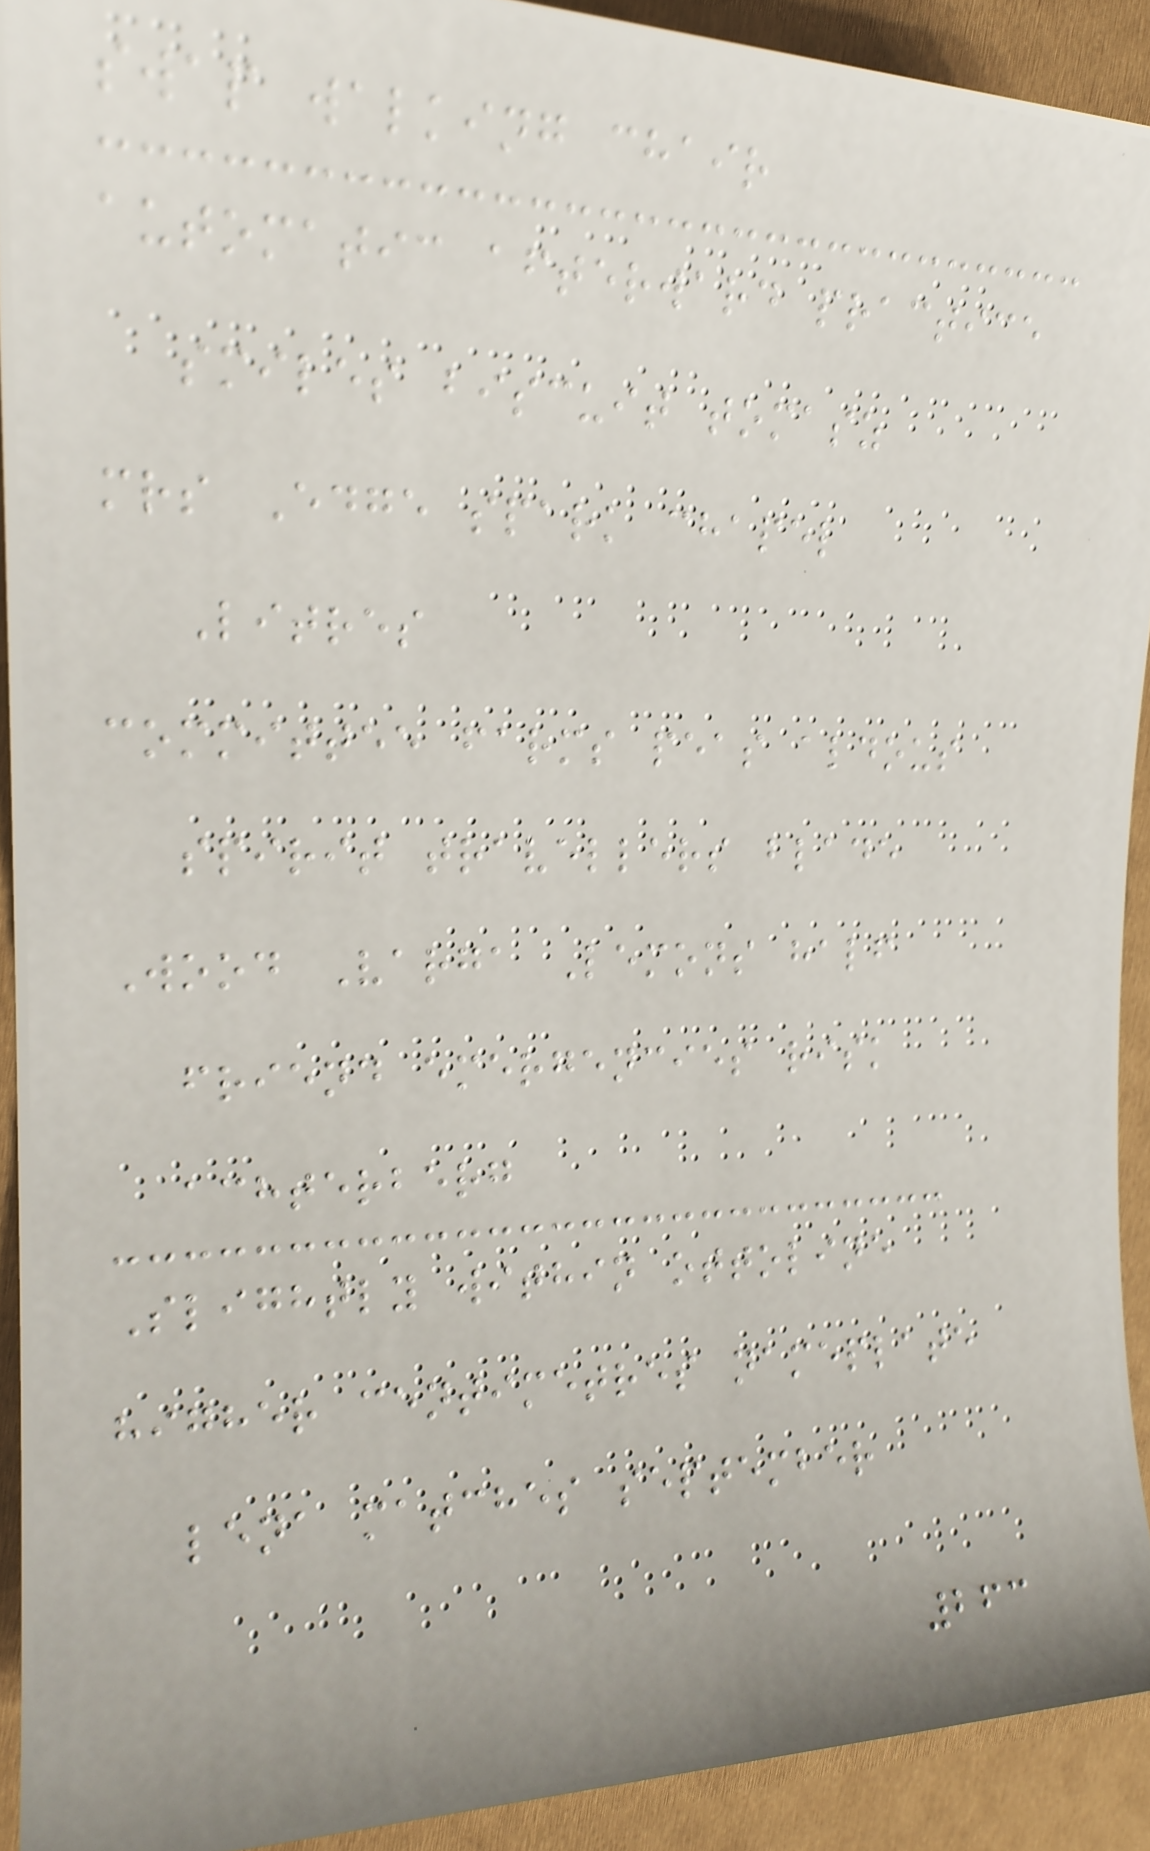swap walking chair
automatic afterward practice
smiles biscuit tomasz
mrs Edge spark chapel
Litres
committee farms peas aldous
spirit travellers blade
Wood Varga Lemons half
friend emergencies risk
achterberg
Slightly within ottoline
higher centimetres nameplate
lena matches september
263
